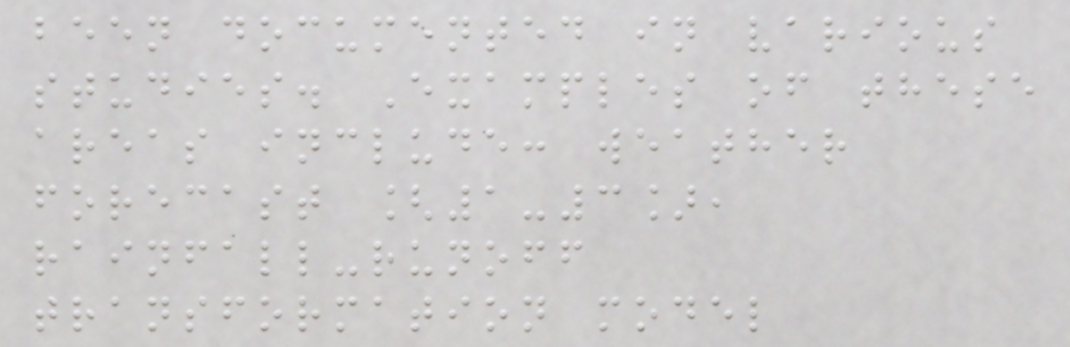been documented in various
studies. Examples of these
areas include: weather
forecast [1-3],
rainfall-runoff
transformation model
